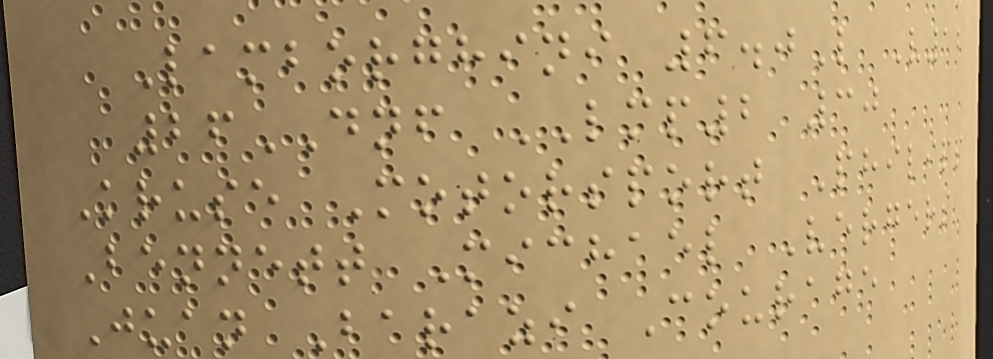Lamborghini 6.0L V12
26DNF LMP2 30
Kruse Motorsport Philipp
Bennett Michael Vergers
Juan Barazi Courage
